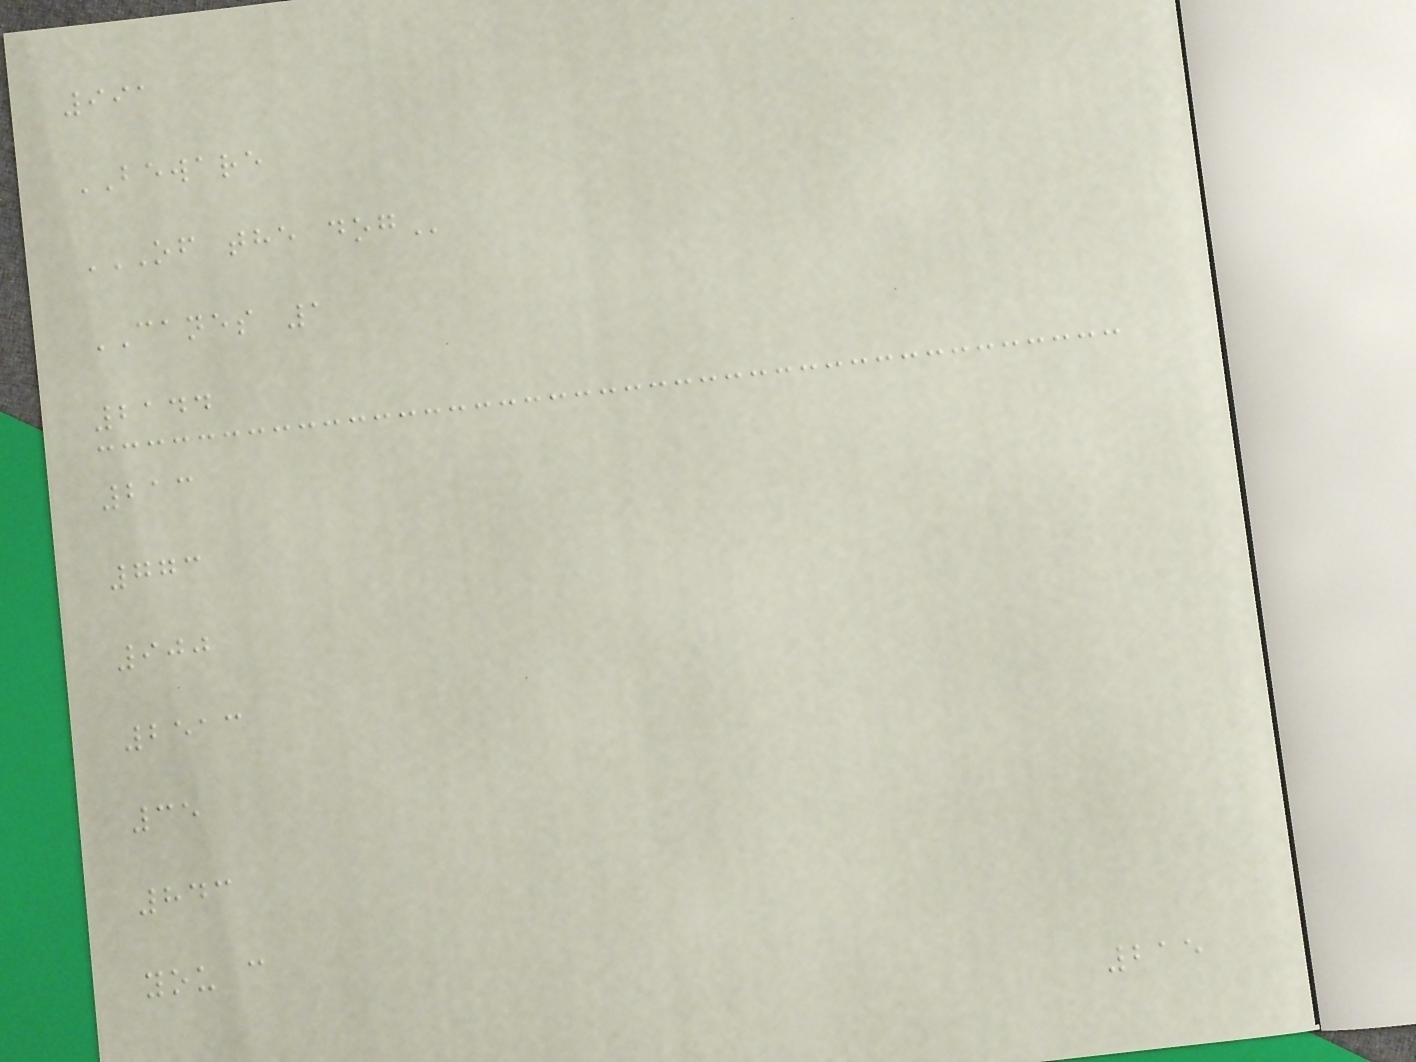991
BEWARE
OF THE DOG
CANES 1
2144
213
773
900
2513
35
843
you c
215
